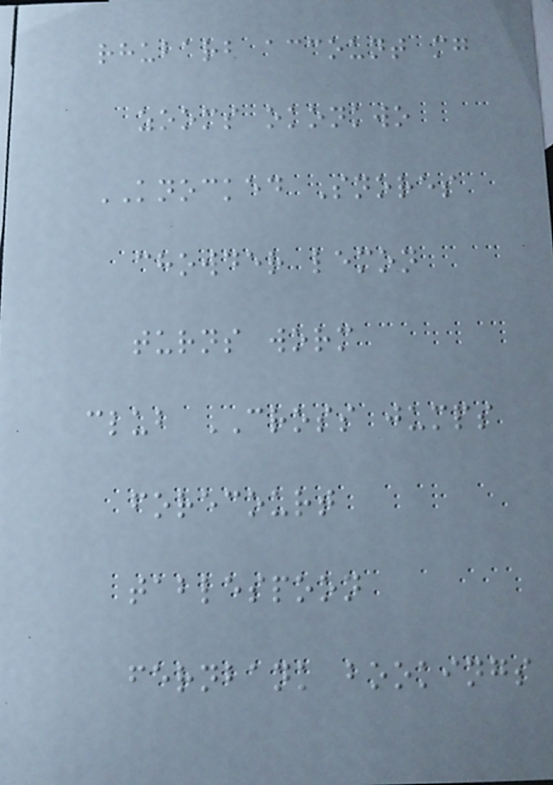rhubarb account mg
zooms okonkwo
KNOCKED Snores
chowder lemon
turns worm
club CROSS jumps
forecourt
tablespoon
fernbank bookings
